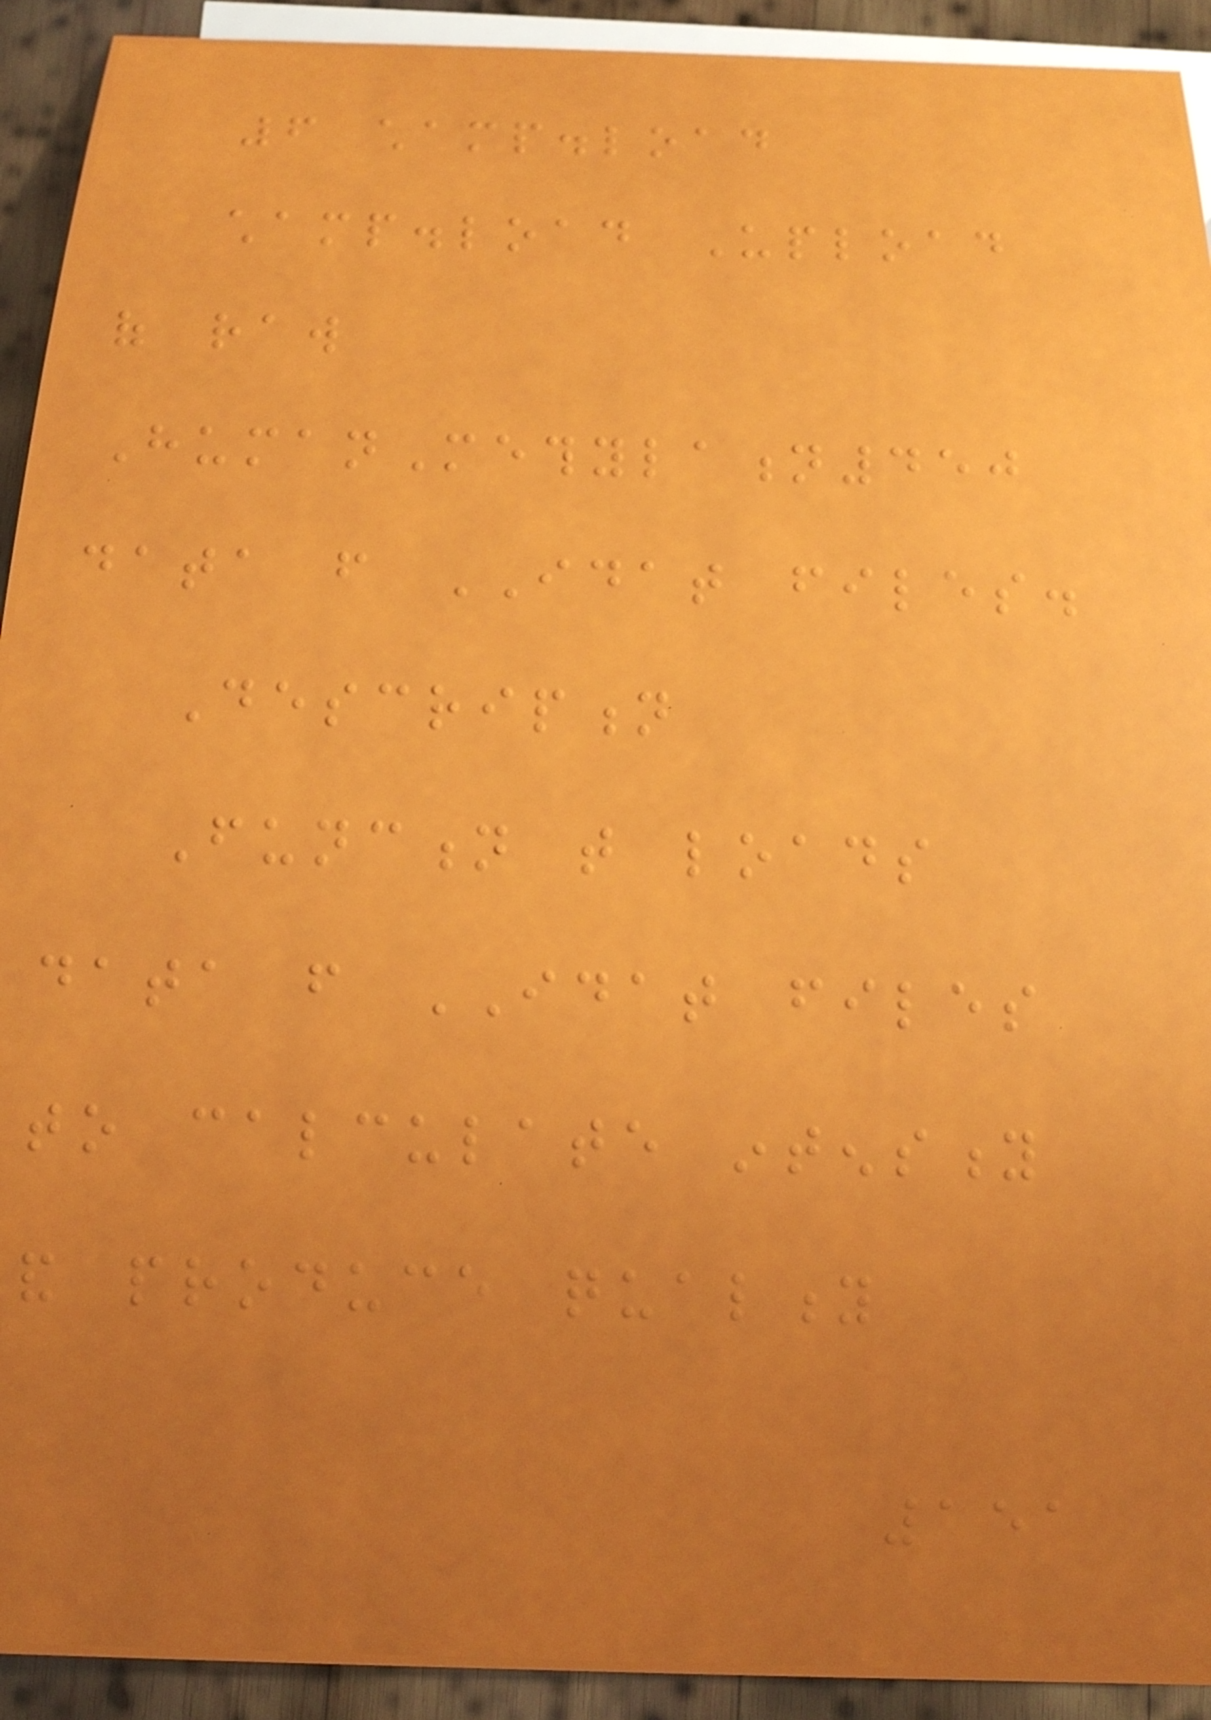6 champ.load
champ.load Upload
of raw
HumanMethylation450
data from IDAT files.
Description
Function that loads
data from IDAT files
to calculate intensity
and produce quality
151
